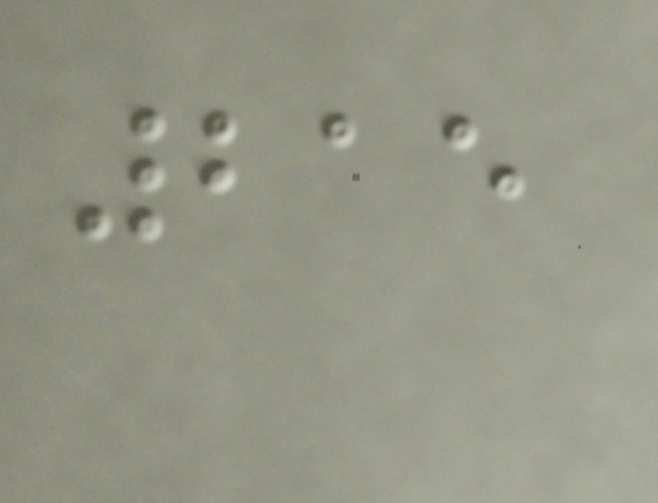215
